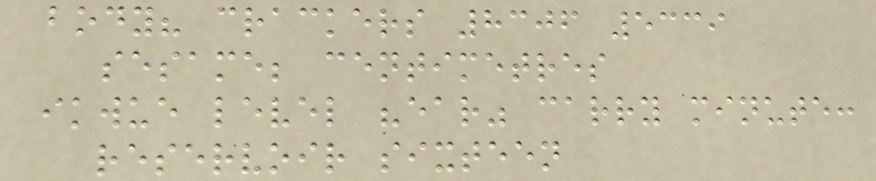body? crackers 8306 5339
sesame; centimetres
ikwue level "ear" carry minute:
reservoir sixteen
